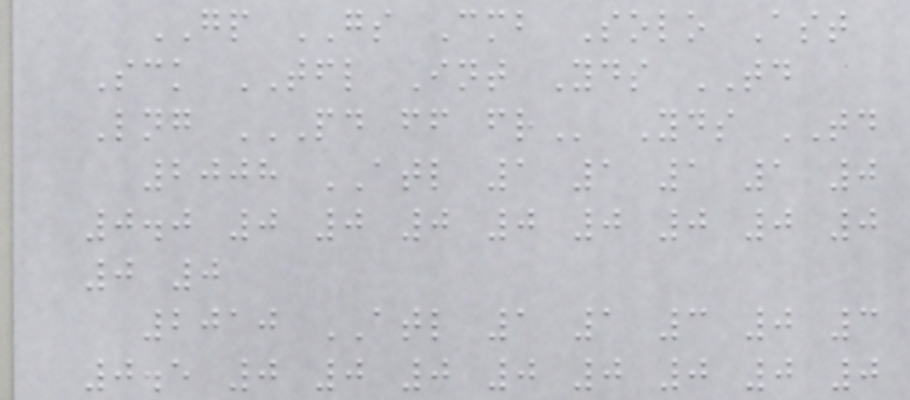GP GS Cmb Solo Ast
Sck TFL Int Yds TD
Lng PD FF FR Yds TD
2008 ATL 1 1 1 1 0
0.0 0 0 0 0 0 0 0 0
0 0
2010 ATL 1 1 3 0 3
0.5 0 0 0 0 0 0 0 0
